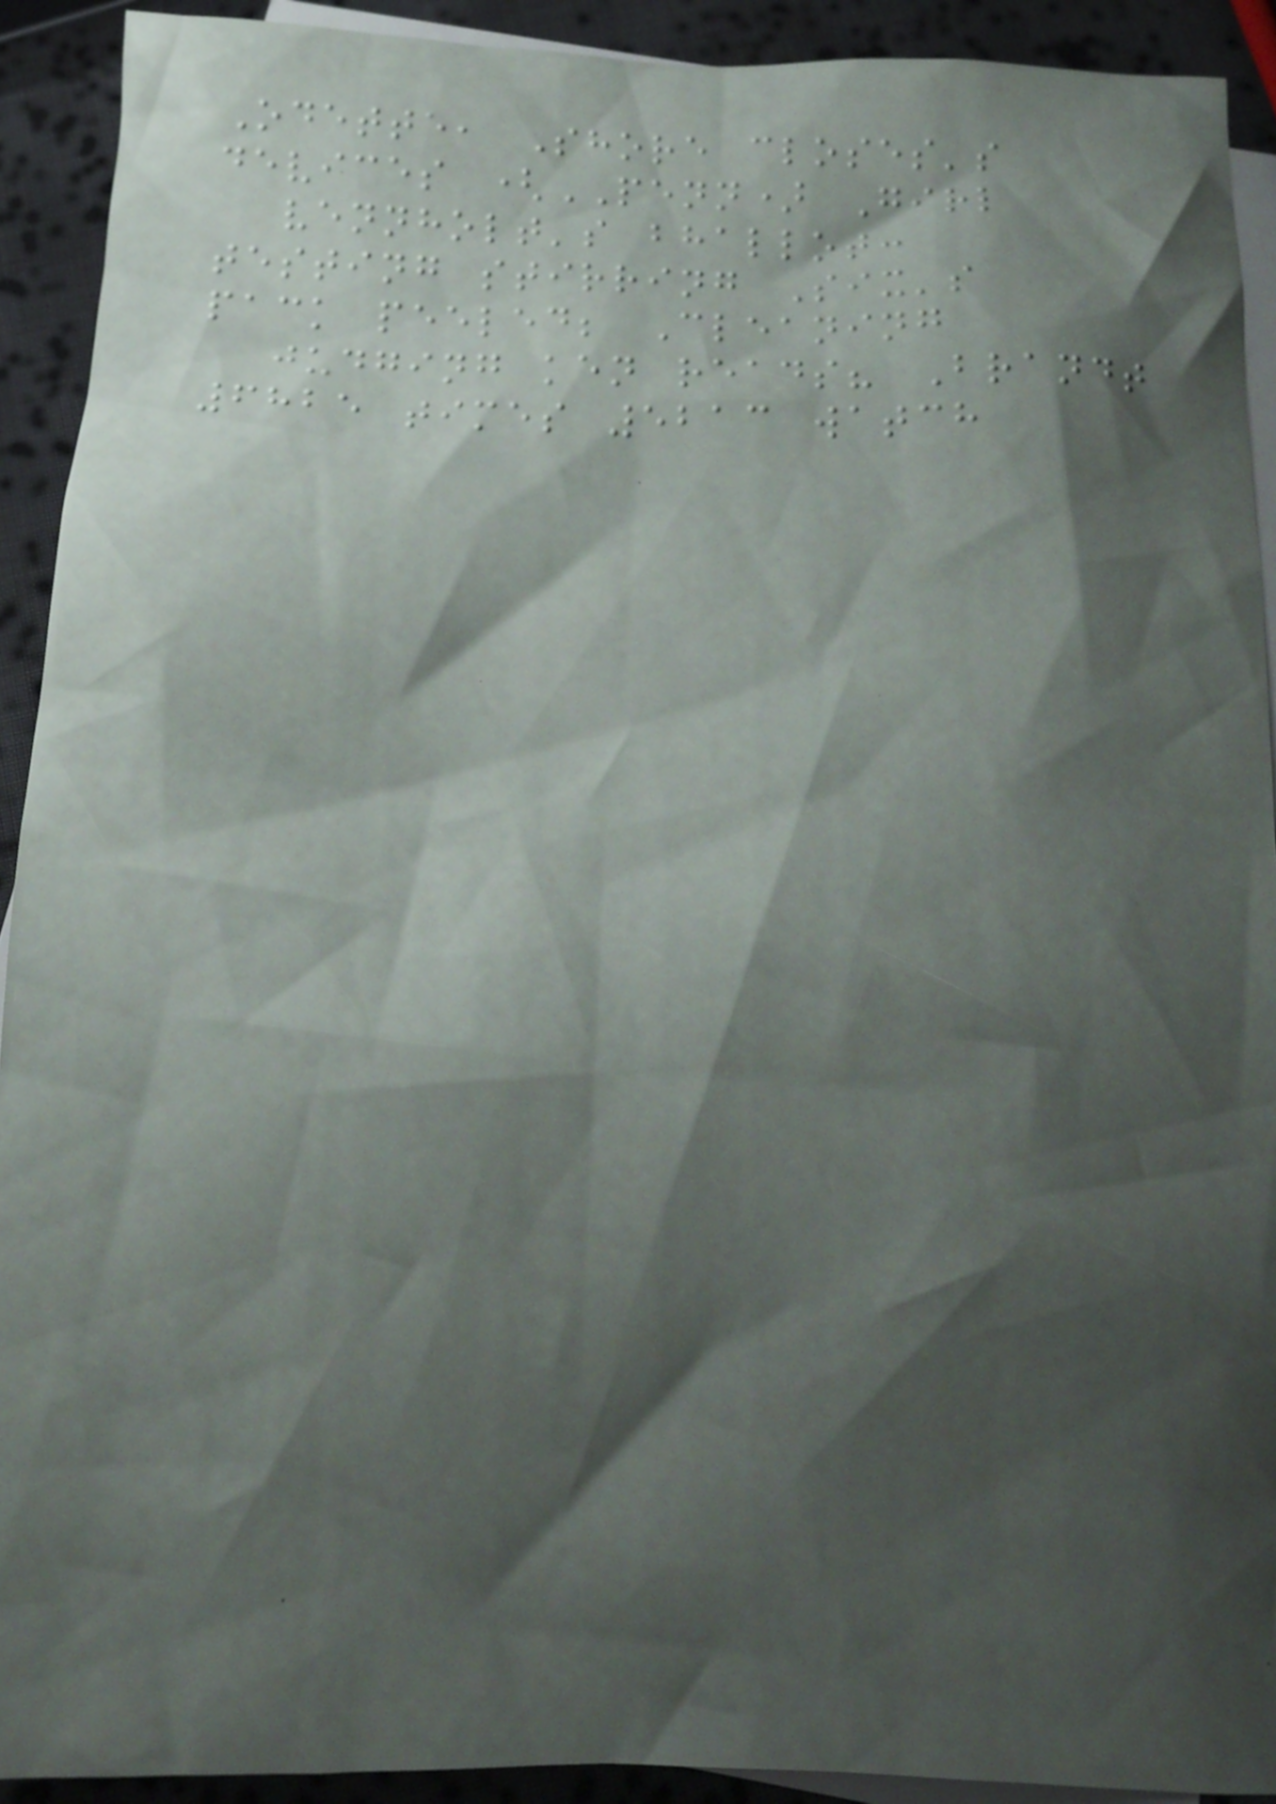Odette, Shore closes's
devices (PENN) Girl
vennholt's bhallot:
testing stirring Six's
pack peeled; Cleaning
judging ken reads? Brandt
6825 times 5213 watch
